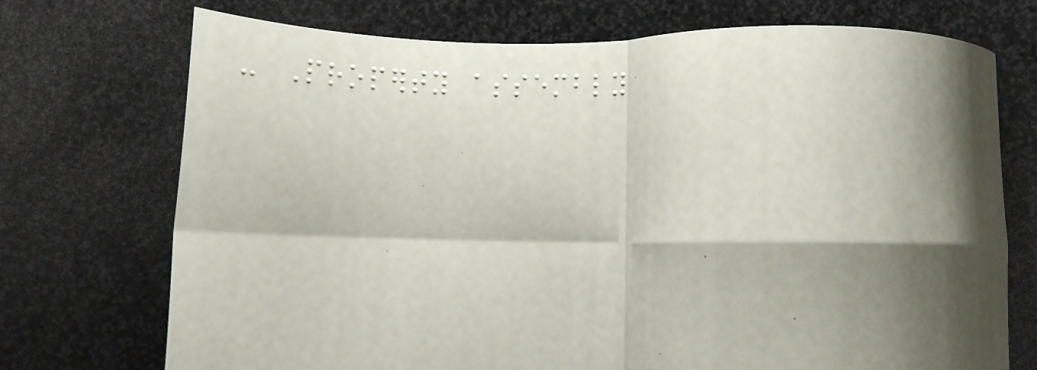- Property assembly
